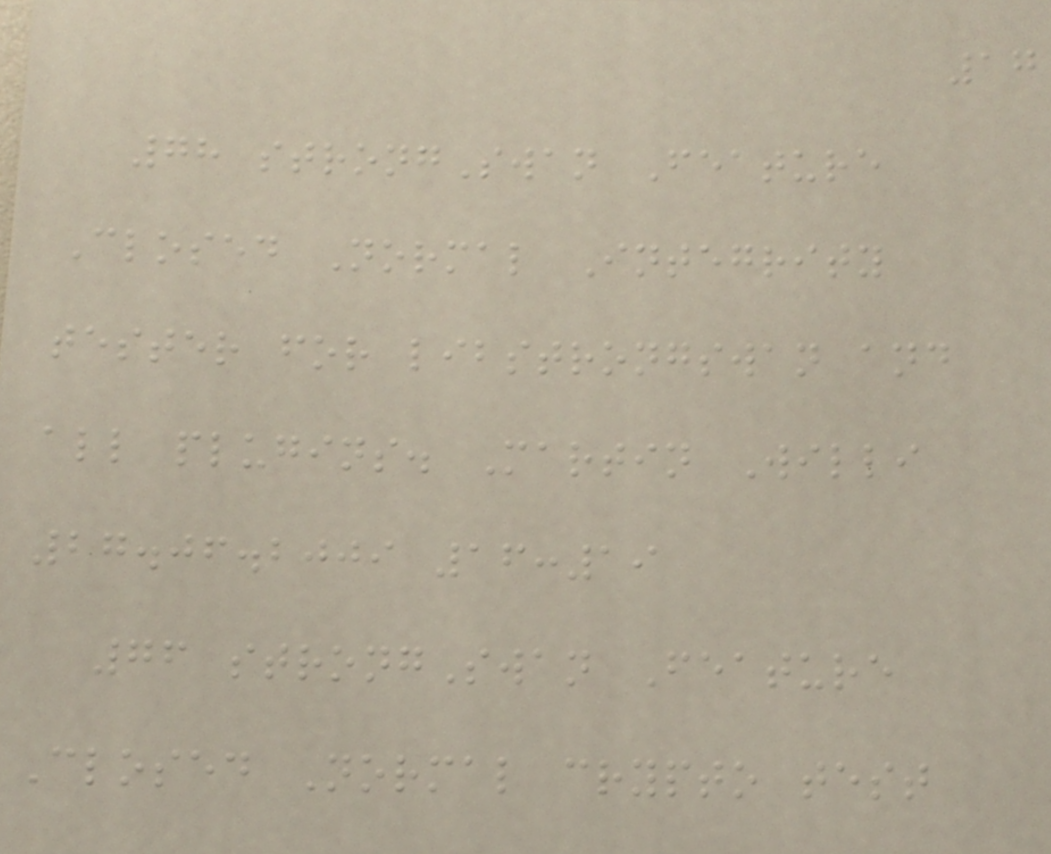17
78 strongSwan Feature
Closed Normal Integrity
tester for libstrongswan and
all plugins. Martin Willi
27.06.2009 16:19
76 strongSwan Feature
Closed Normal crypto test
